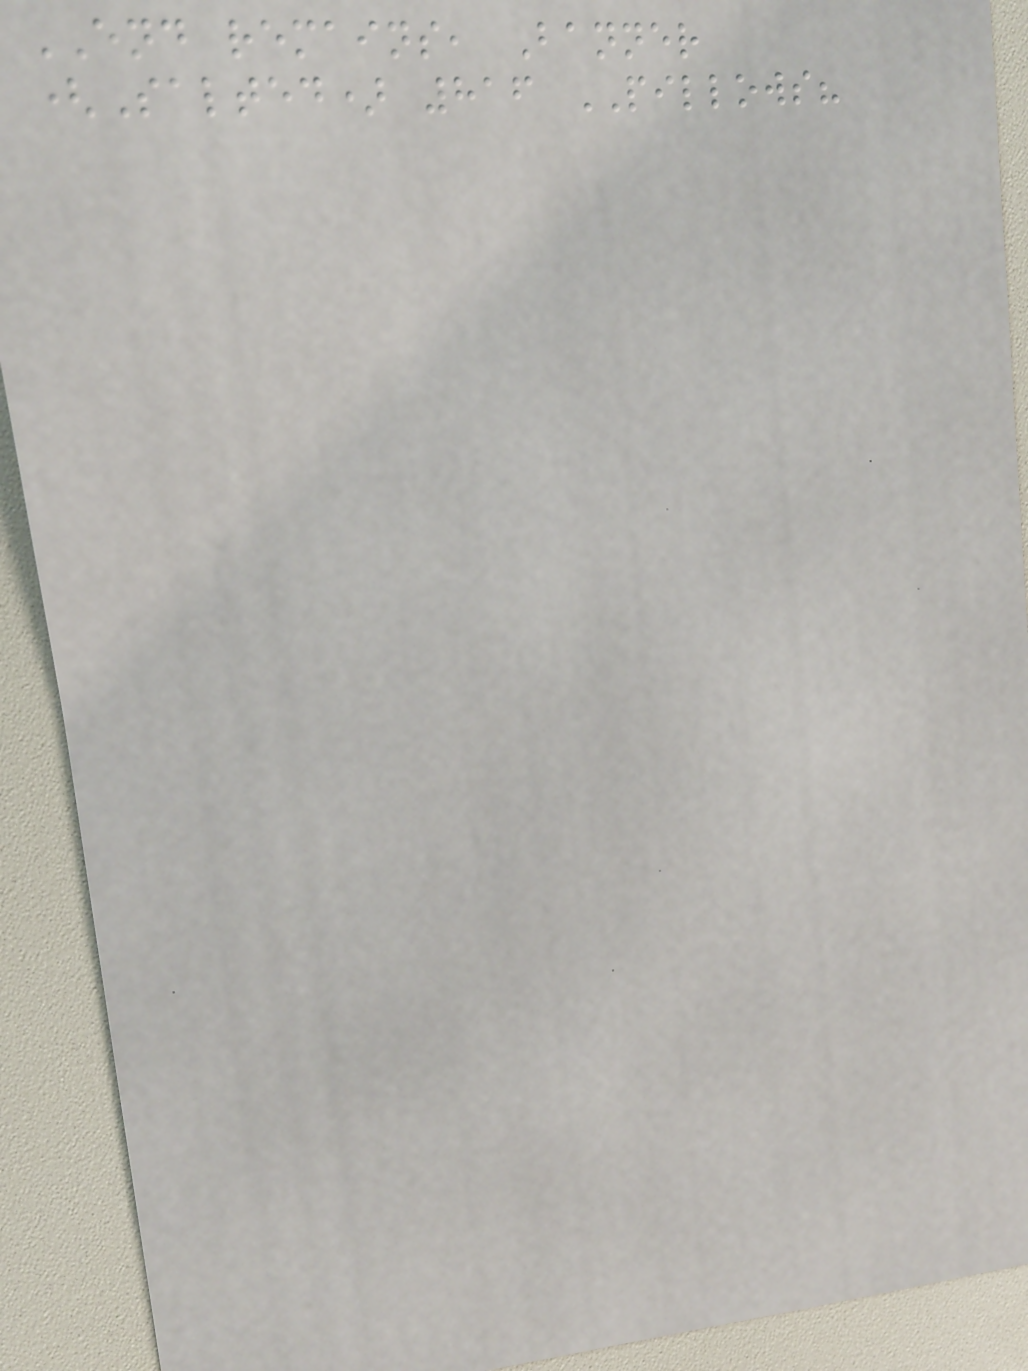END remains, Banner
(Salted) 816 PILLOWS?
